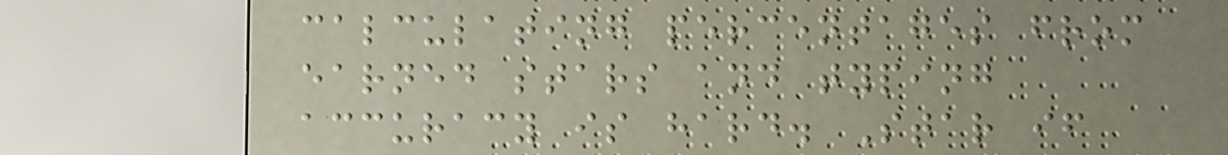calculating percentages from
earned stars and typing
accuracy is hard. Star if
